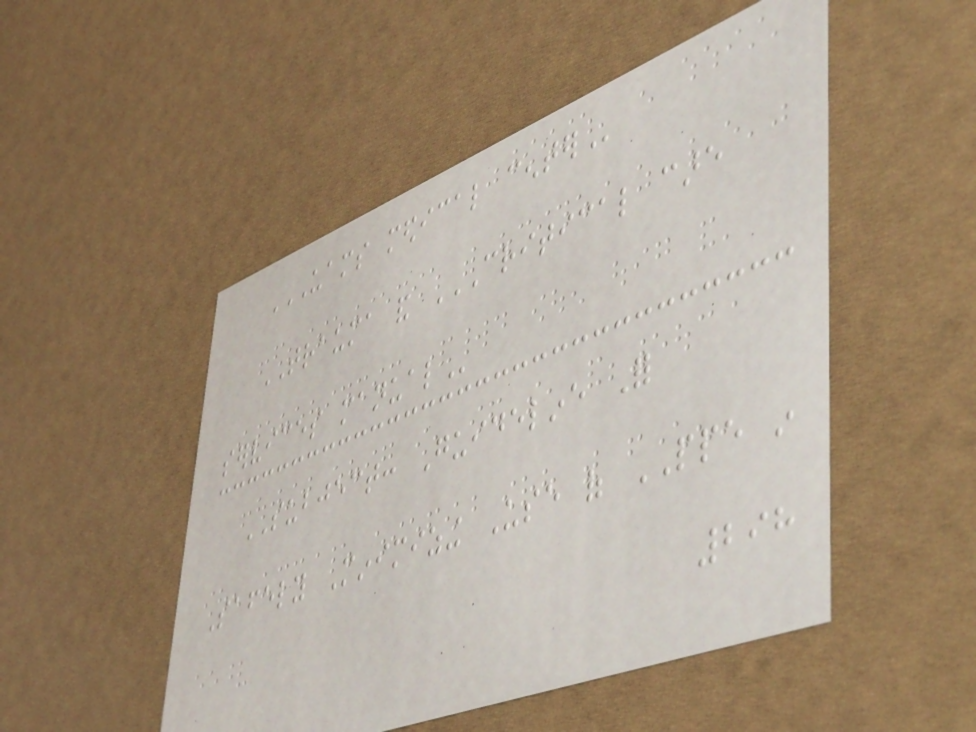UAMS MEDICAL CENTER
TRAUMA and CRITICAL CARE
SERVICES MANUAL
SUBJECT: Guideline For
Safely Minimizing Use of PPE in
298
